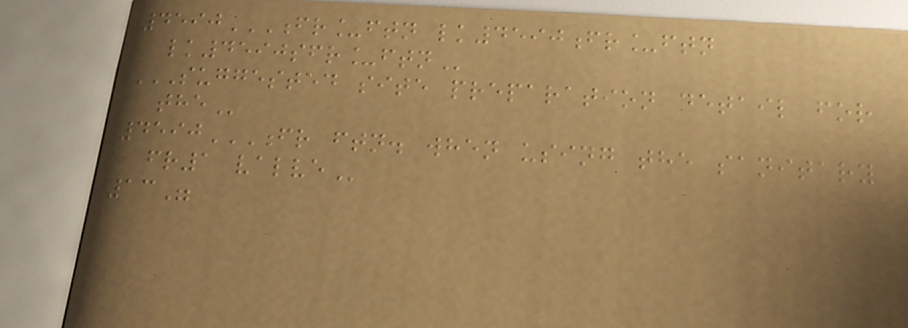4590FR_FTN LK4590FR_FTN
LK4590SFR_FTN
SUGGESTED SITE PREPARATION DETAIL FOR
THE
4590FR FTN. WHEN USING THE SANITARY
FR1 VALVE
13"
